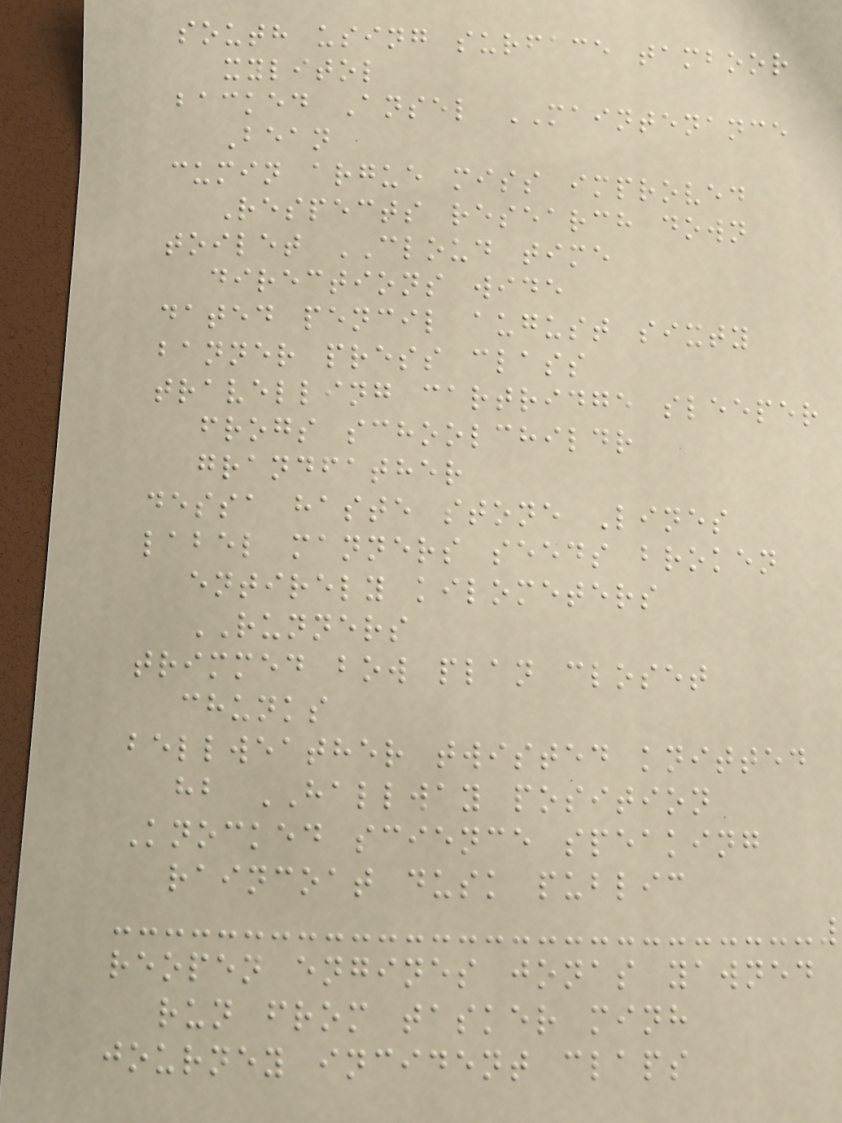south using surface tamboor
xylitol
backed Ansel MAINTENANCE
Bean
cumin argue miss improved
Respects research down
toilet CLOUD time
directions wide
dated pencil august sixty
banner press class
travelling cartridge sleeper
frogs schoolchildr
grandfather
dessa haste stone Lines
label manners seeds broken
entirely kilometers
RUNNERS
trimmed bow plan closet
chunks
bellweather twisted knitted
hb HALLWAY position
Knocked science speaking
raincoat dusk public
reopen engines jonas yawned
run from tasker minh
journey incident claps
